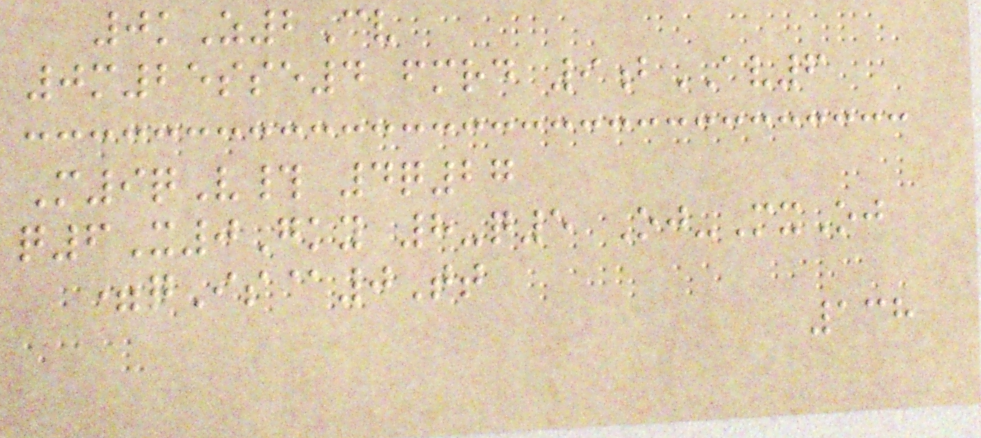0kZ2Cv
0m25sse4 fmrd 9bAV6
M9qV# 4q27
q6X0Gky 8-q5 Oj-MxOj
=qIs@0Tt
138
